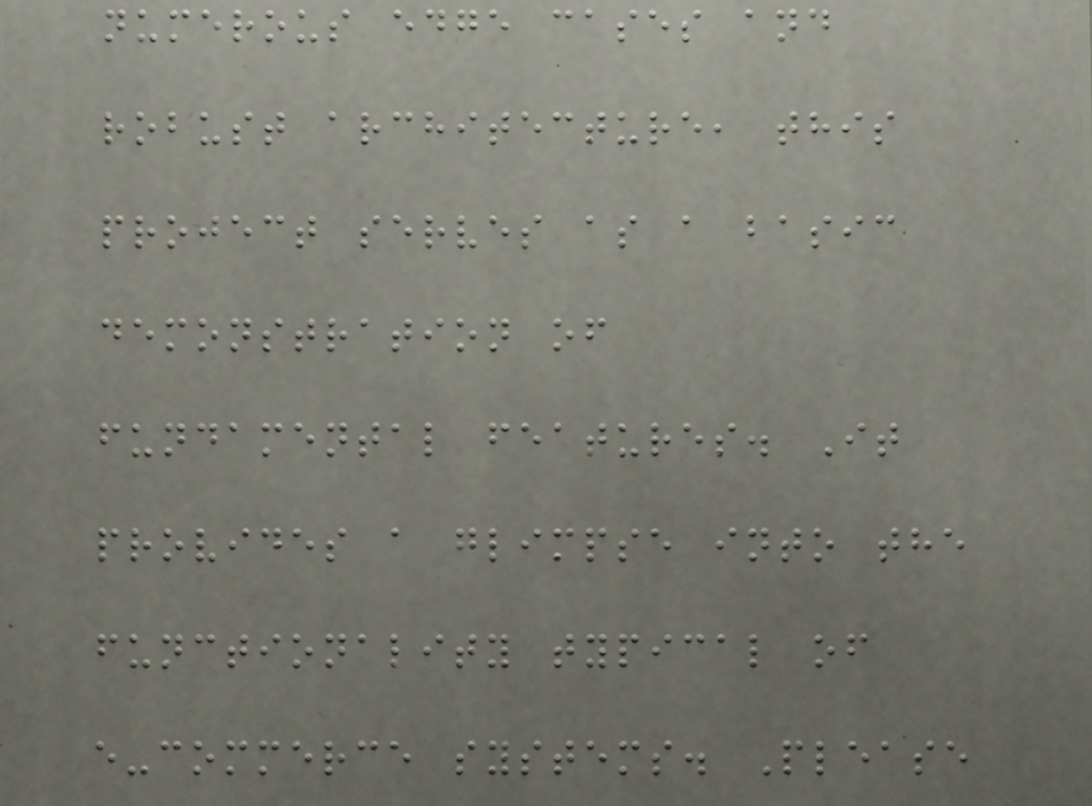numerous edge cases and
robust architecture, this
project serves as a basic
demonstration of
fundamental features. It
provides a glimpse into the
functionality typical of
e-commerce systems. Please
